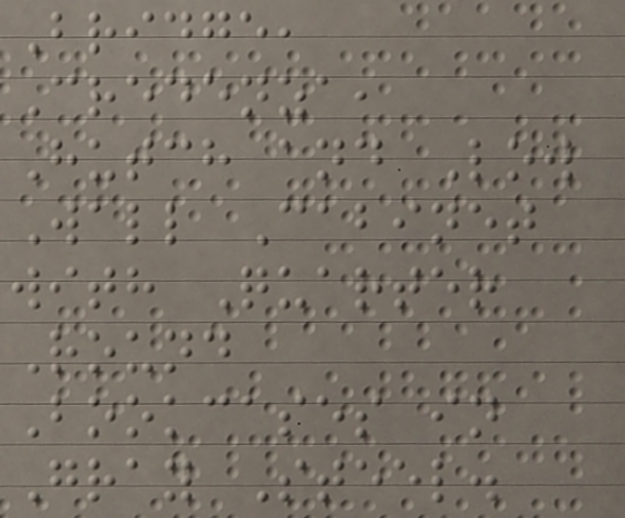Bridge,
Credenza,
Hutch and Low
Wall Cabinet
with Quarter
Round
Bookcases in
Gray Steel.
